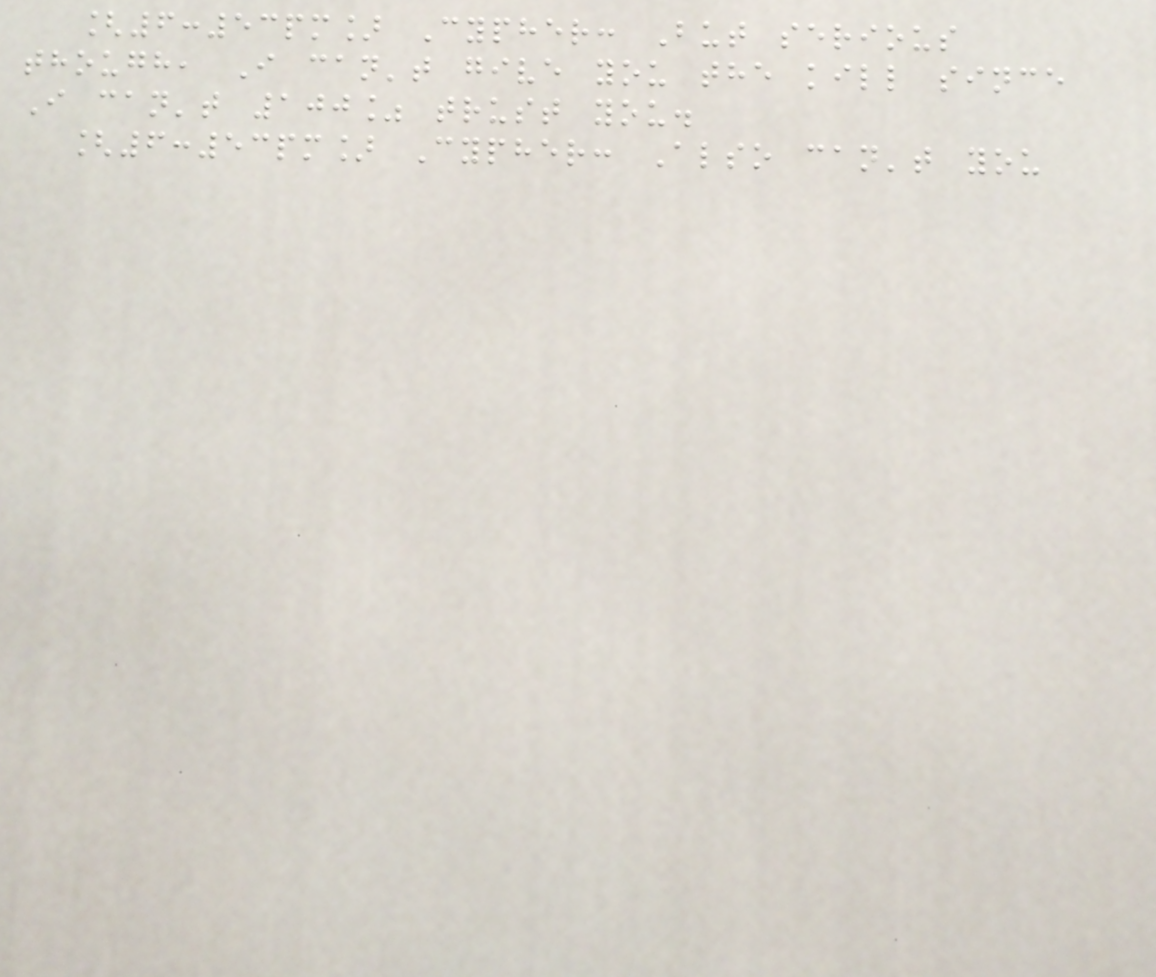[6:53pm] Cypher: But serious
though, I can't give you the kill since
I can't 100% trust you.
[6:53pm] Cypher: Also can't you
